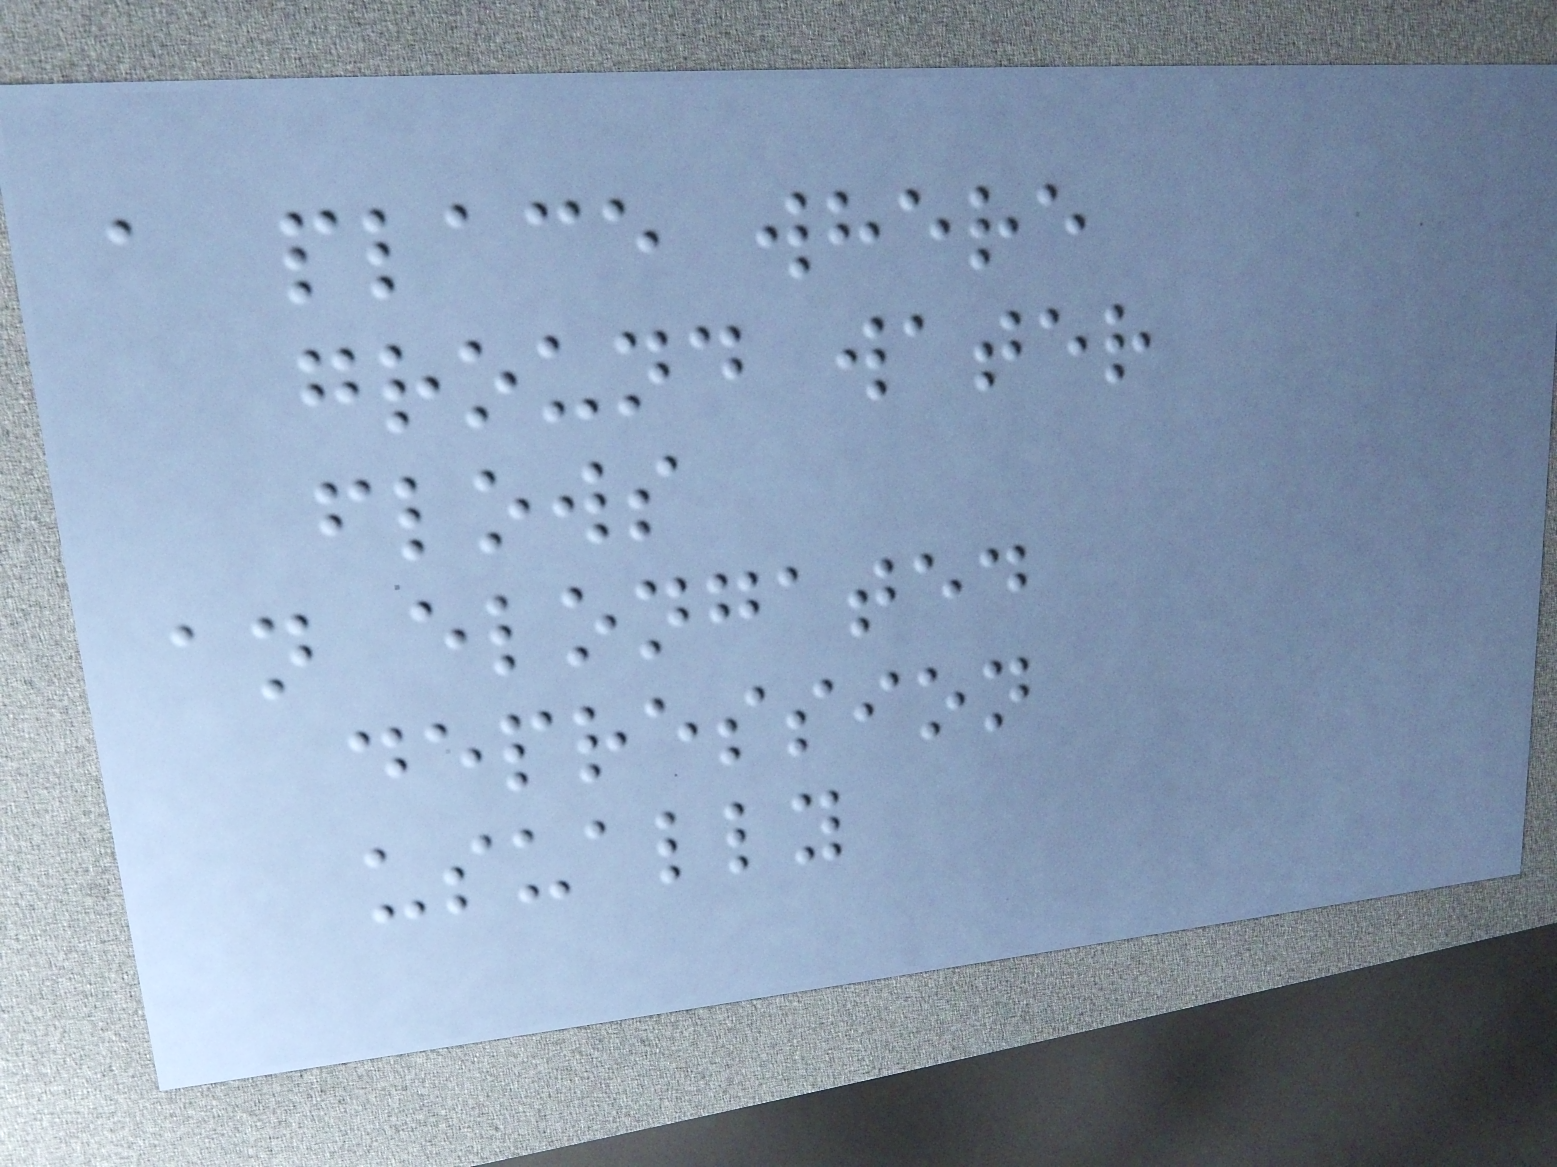a place where
ground water
flows
an elongated
depression
usually
